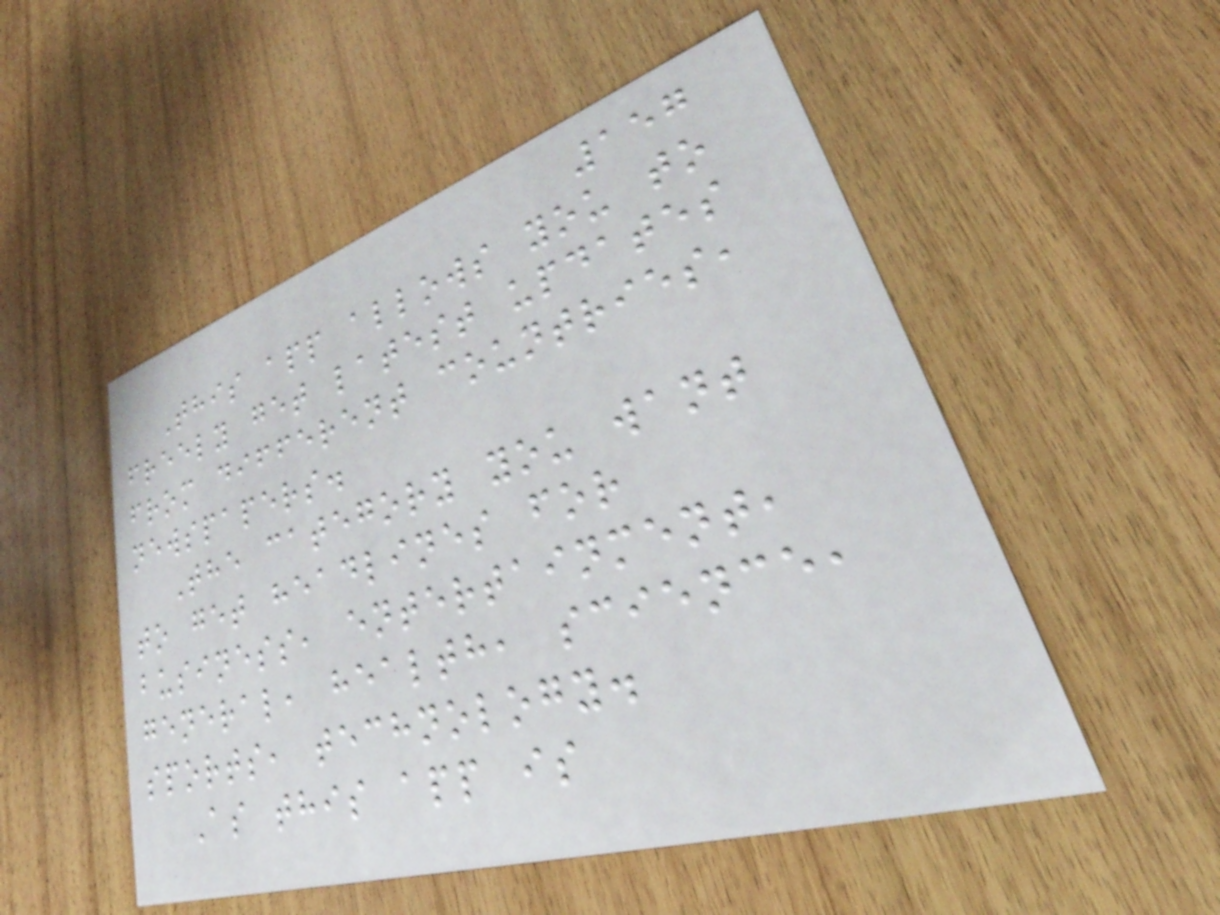157
This app allows you to
freely get latest updates
from different countries,
newspapers.
The category you want
to get headlines for
business, entertainment,
general, health, science,
sports, technology.
As this app is
